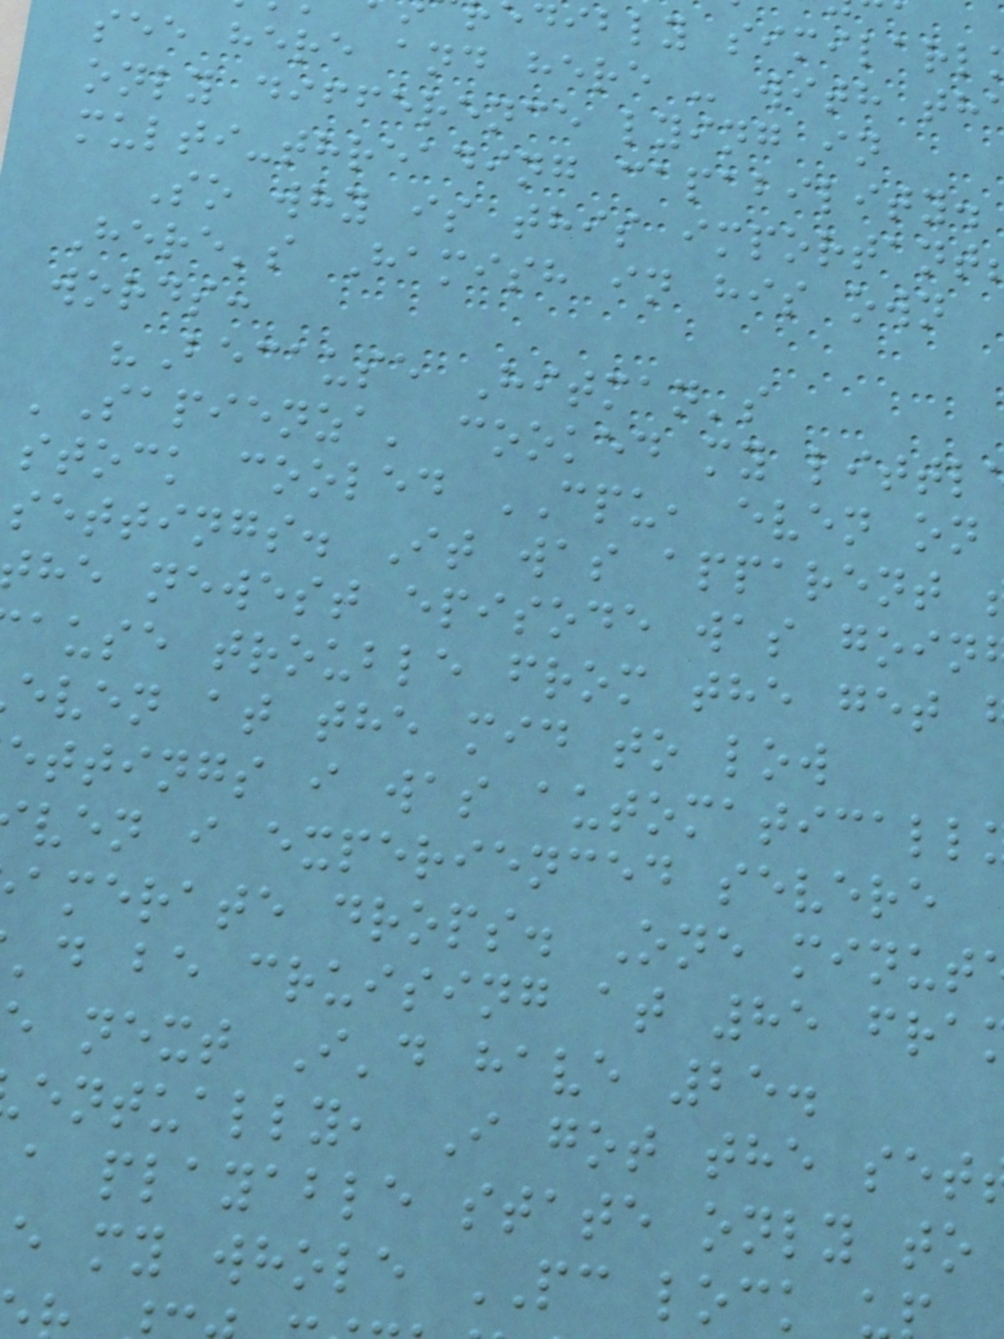dibly similarl
see here and here - with th
only difference lying in
multi-threading capability.
So why is this important
Here's Hamish in his own
words:
"Because Hitman's
'Sapienza' cooked my littl
stock cooled CPU, even on
settings. It was apparent
he newest episode was goin
ause trouble from the get
even at the mid to low
ettings i was automaticall
ven i experienced severe
amerate drops. One minut
'd be cruising at 85 fra
e next I'd have 25.
entually, I got the set
a playable state only to
e my whole PC lock
